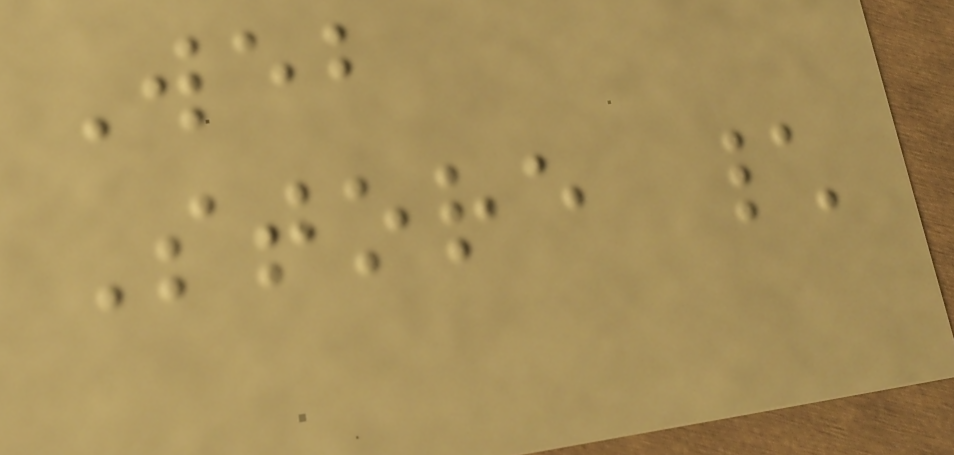Web
Store \
